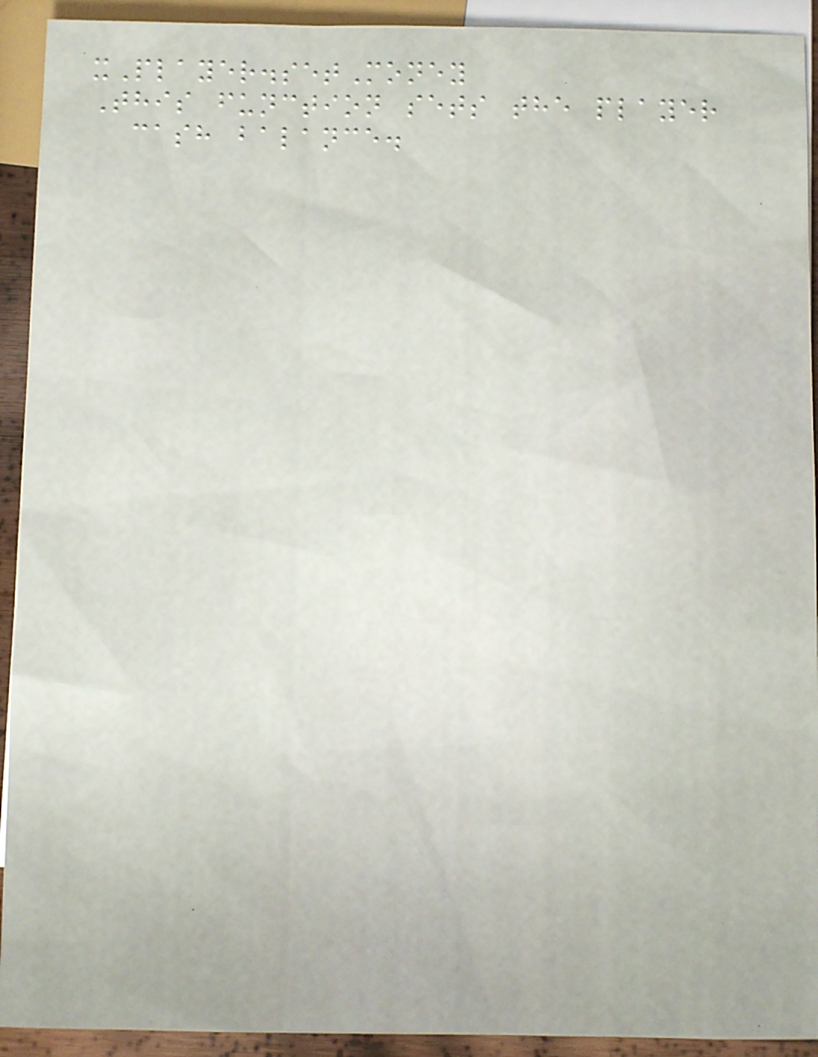xPlayer.setMoney
This function sets the player
cash balance.
